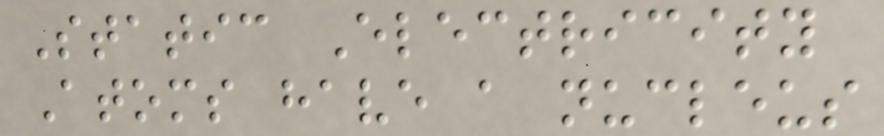Static Electricity
Atoms have a nucleus
